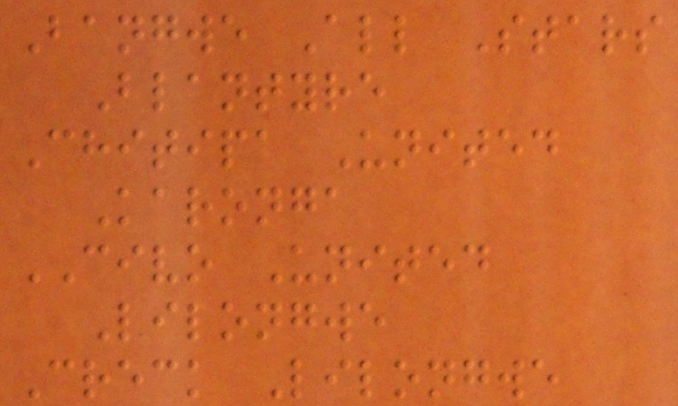Bangwe All Stars
Blantyre
Chitipa United
Karonga
CIVO United
Lilongwe
Creck Lilongwe
